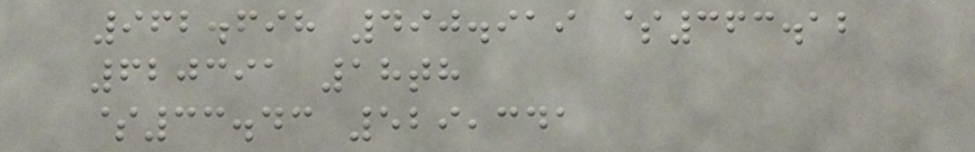962.698 490.919 $363.12
620391 18th
$33.43 529,341
